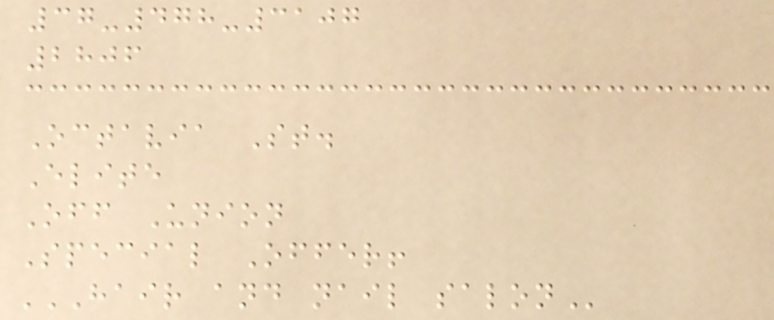37-478-3107
2806
Octavia St.
Elite
Off Union
Special Offer!
HAIR AND NAIL SALON
